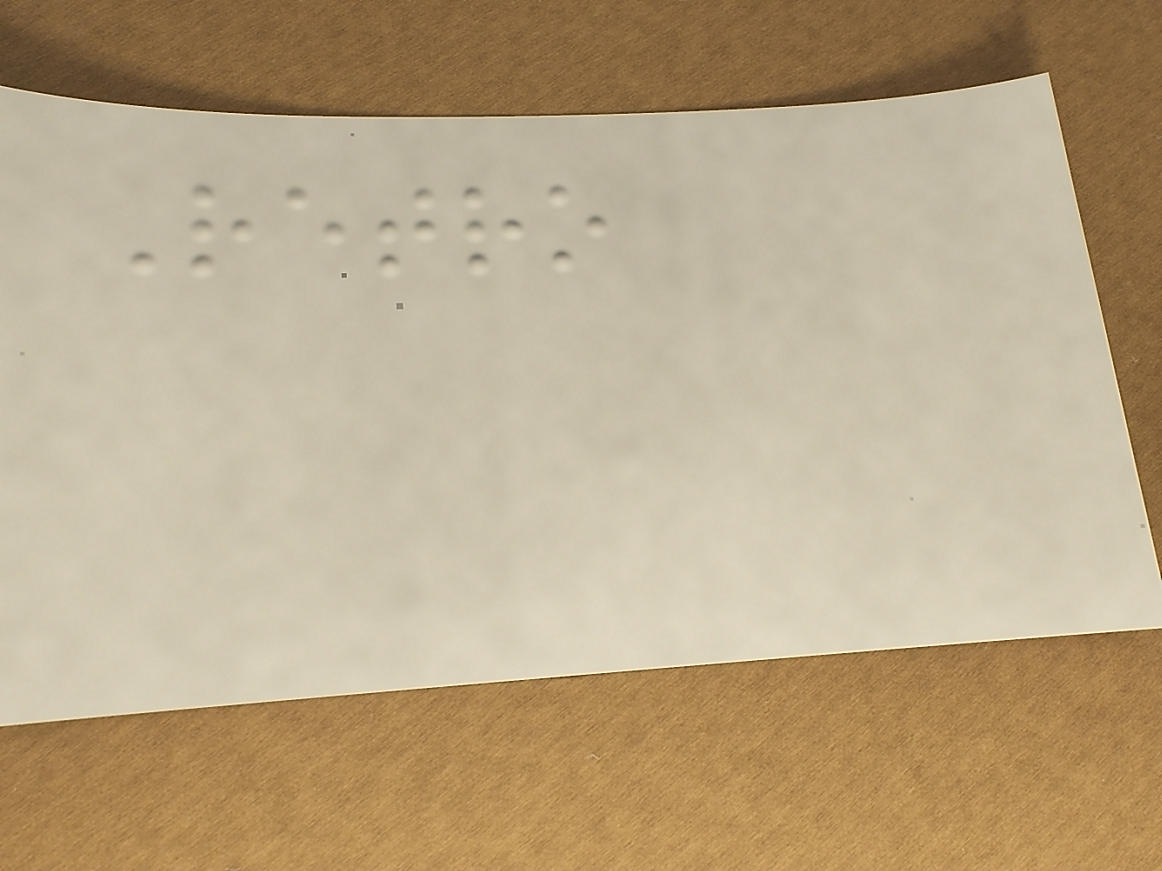Retro
